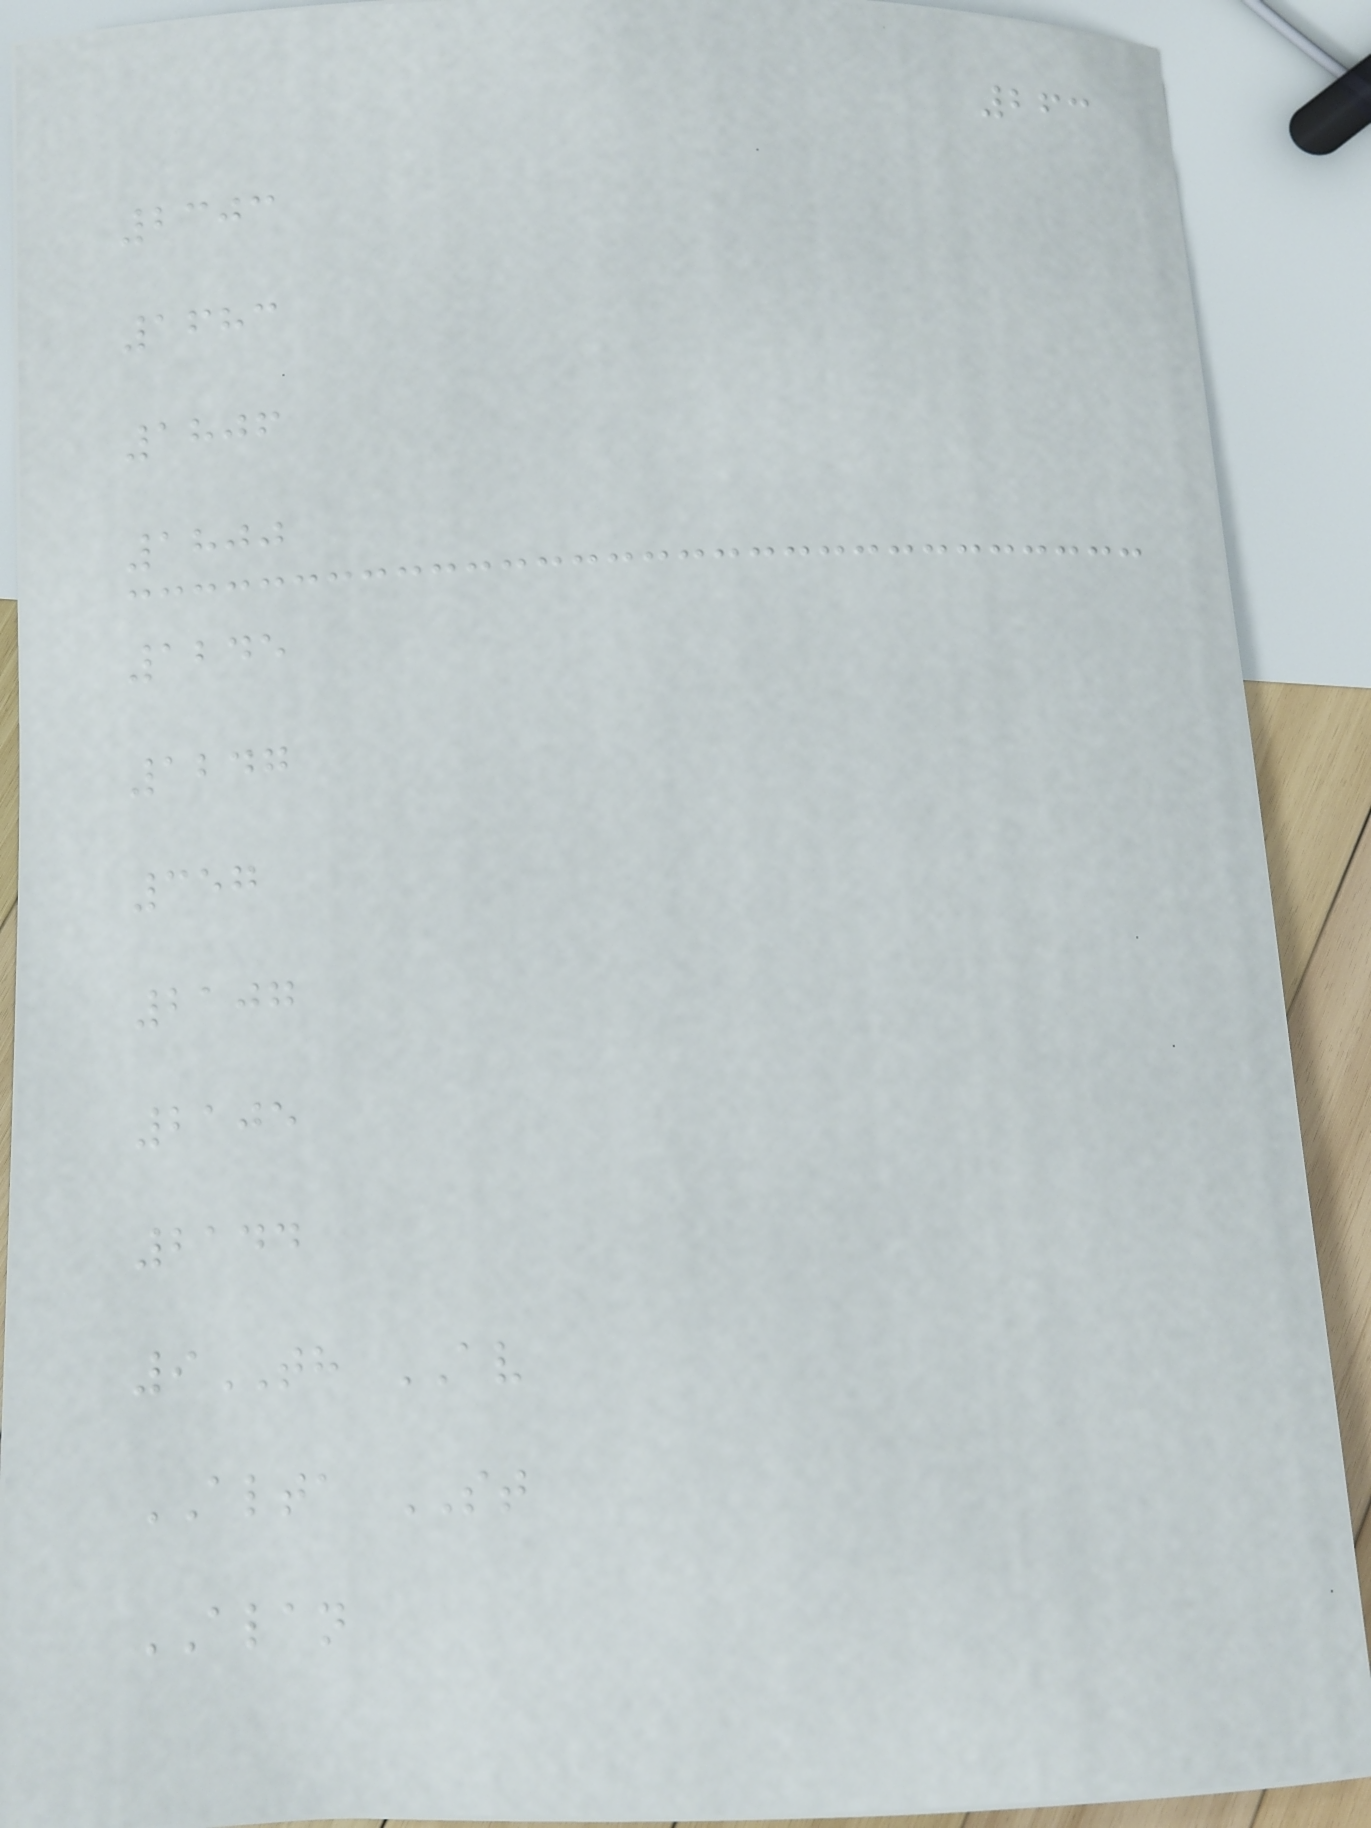263
2303
1683
1806
1800
1245
1247
357
2107
2105
2144
9TH AV
ALTA ST
ALAN
